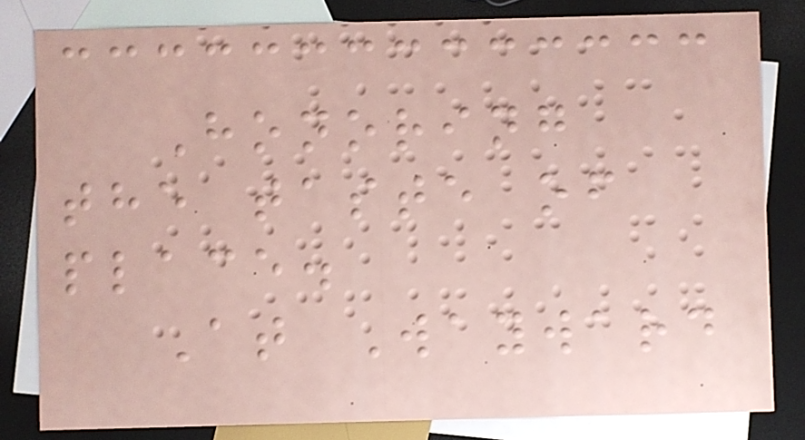Honoring
the taste of
place.
At Wayward
